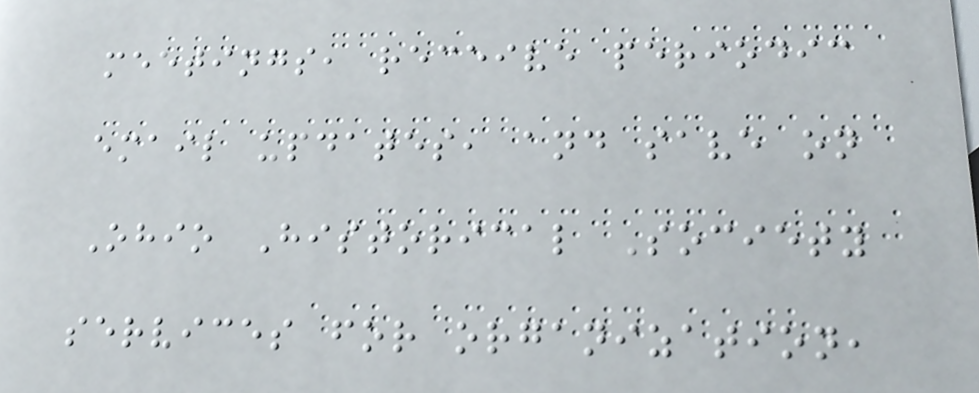meetings, receive periodic
email updates, and save on
Ohio Historical Society
services for organization,
